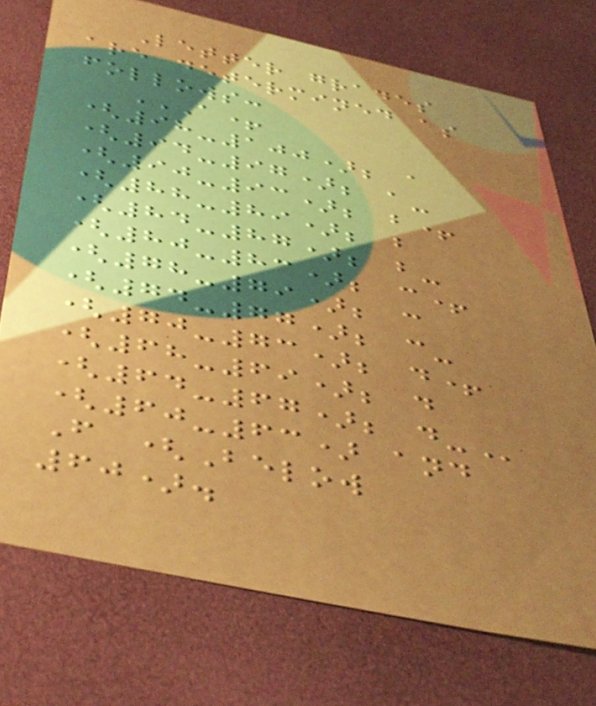Letter grades
are determined as
follows:
A+
(98-100); A
(94-97); A-
(90-93); B+
(88-89); B
(84-87); B-
(80-83); C+
(78-79); C
(74-77); C-
(70-73); D+
(68-69); D
(64-67); D-
(60-63) and
F (Below
60).
